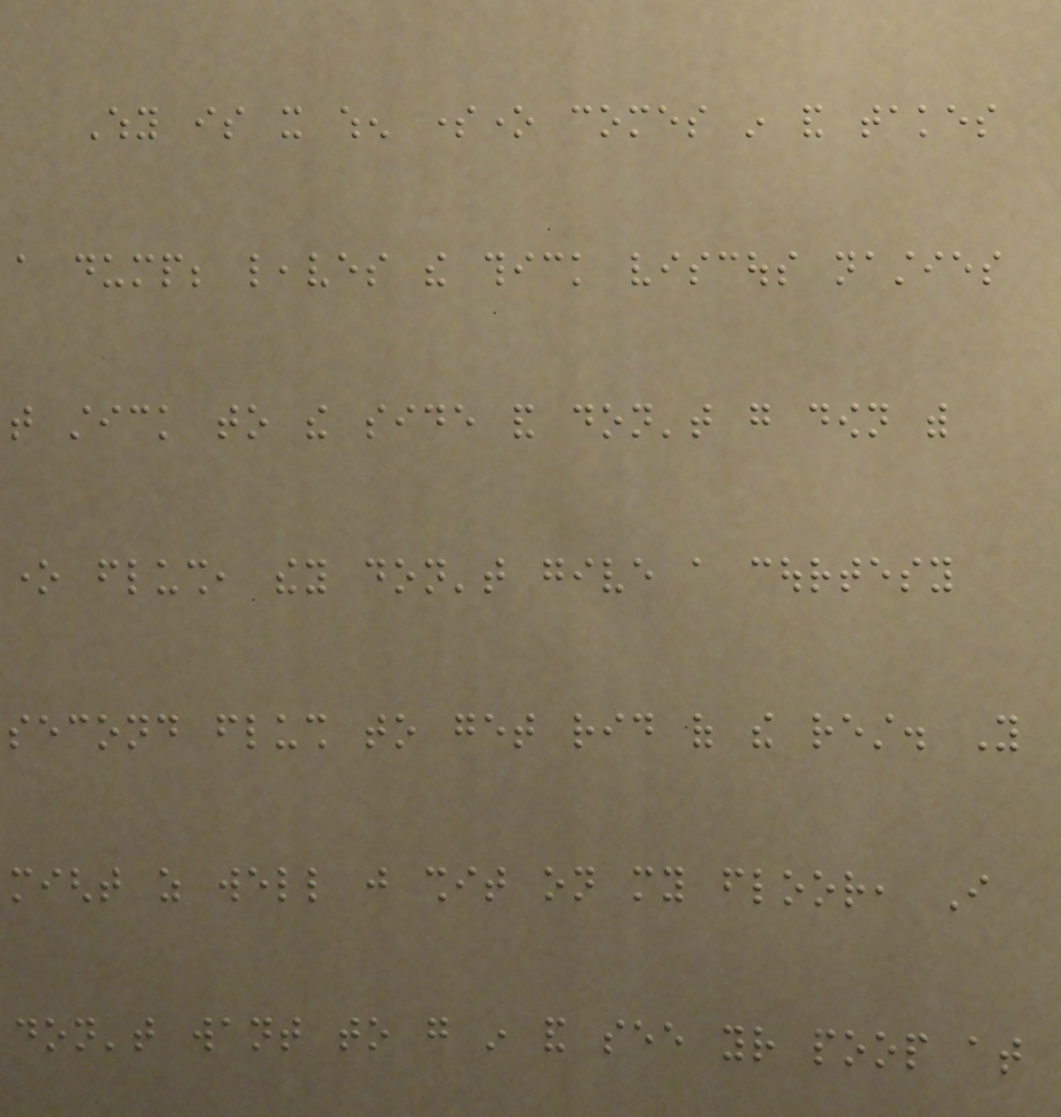Why is it when someone comes in and takes
a dump; leaves the thick viscous nasties
that stick to the side and don't go down with
one flush, they don't give a courtesy
second flush to get rid of the rest. You
might as well just shit on my floor, I
don't want to go in and see your poop at
